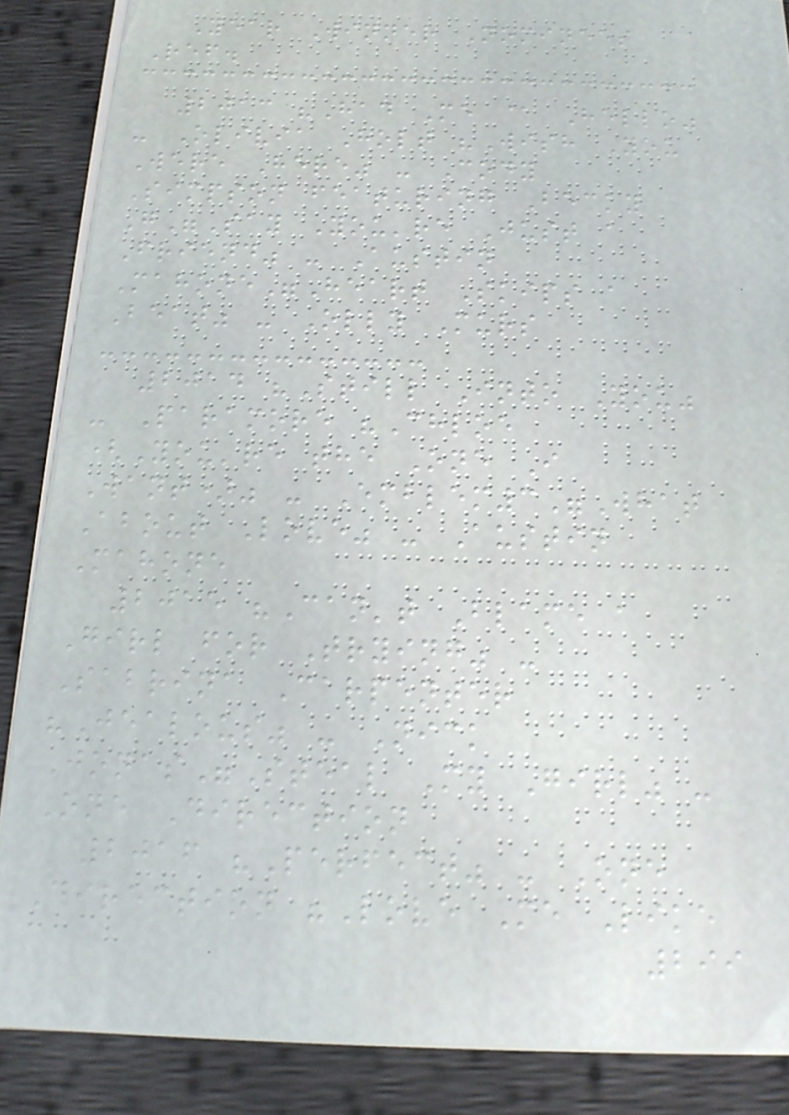Year Winner Nominees
Ref.
2013 "Had Me @ Hello"
- Olivia Holt "Wish You
Were Here" - Cody
Simpson featuring Becky
G"Say You're Just a
Friend" - Austin
Mahone"Heart Skips a
Beat" - Olly Murs
2014 "Still Into You"
- Paramore "Chloe
(You're the One I
Want)" - Emblem3"What
About Love" - Austin
Mahone
2015 "Can't Blame a
Girl for Trying" -
Sabrina Carpenter
"Jealous" - Nick
Jonas"Steal My Girl" -
One Direction
2016 "Perfect" - One
Direction "Love Me Like
299
